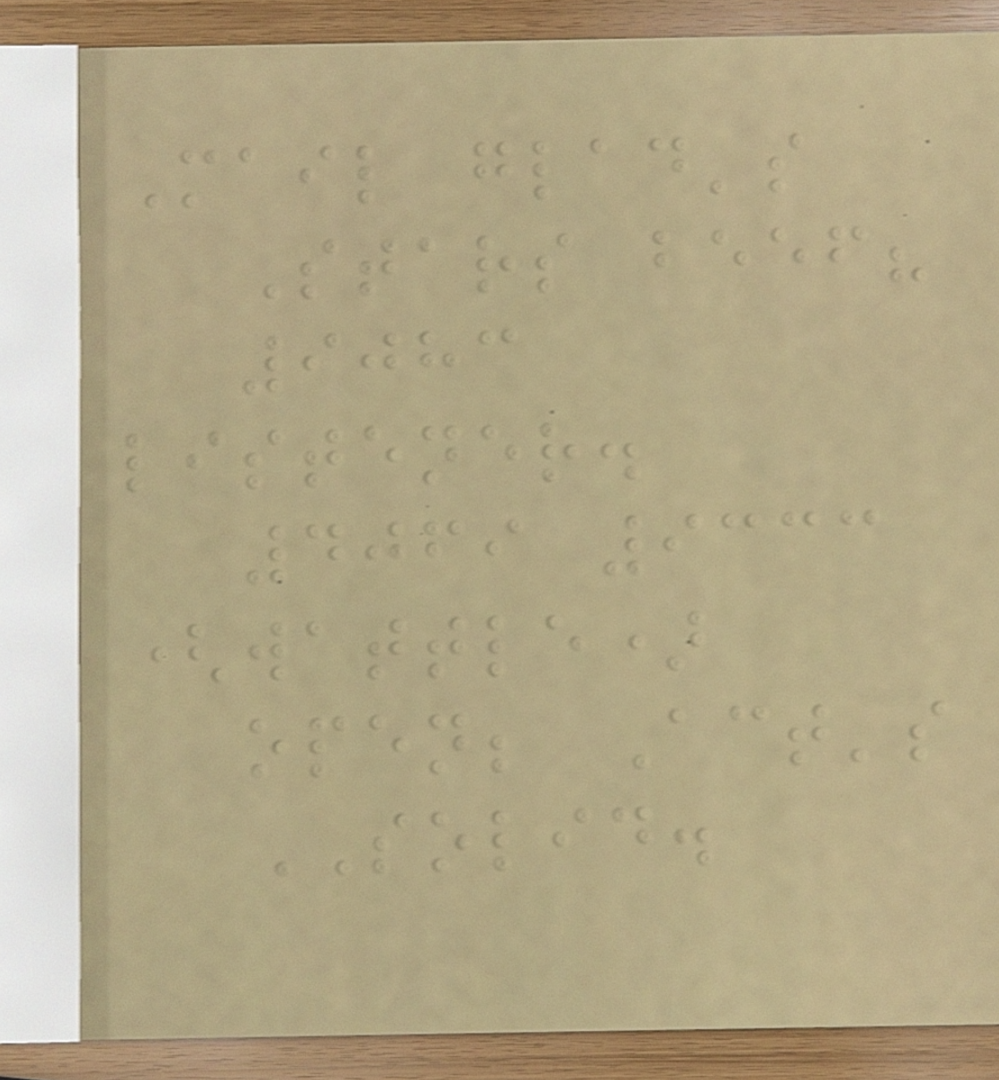Mail glad's
Stars beef?
9083
listener.
4069 9333
(wattle)
open; Act's
SOLID.
